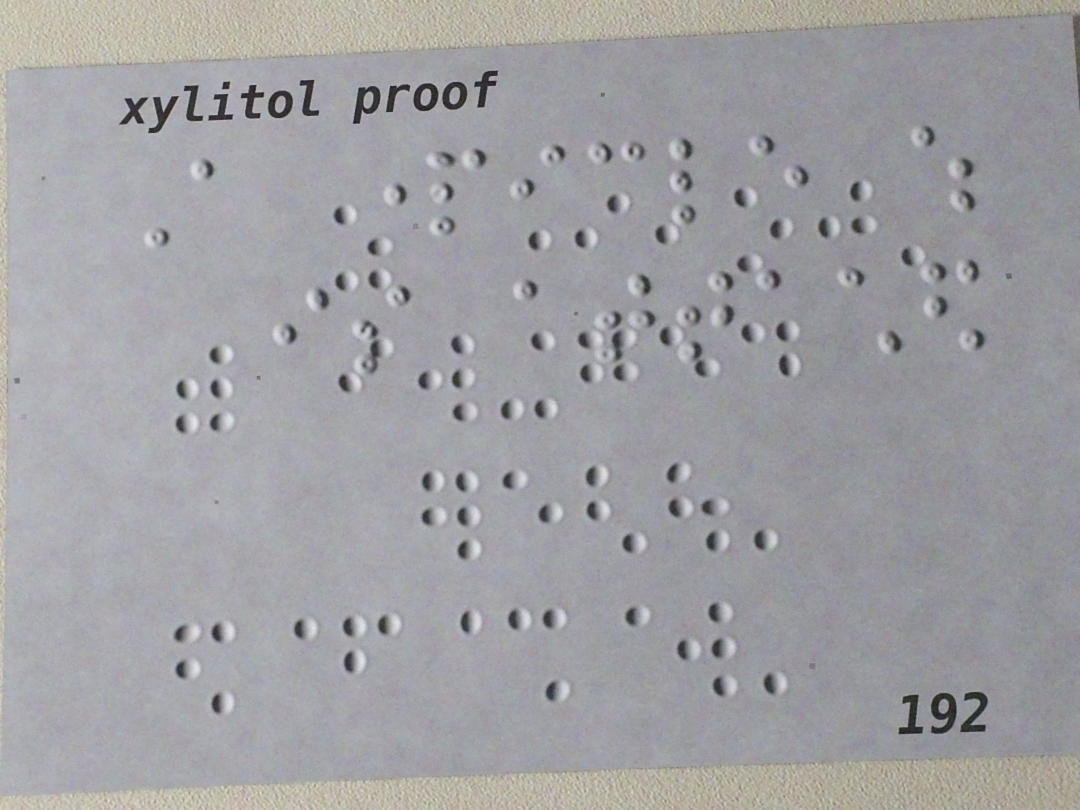A particle which
is attached
